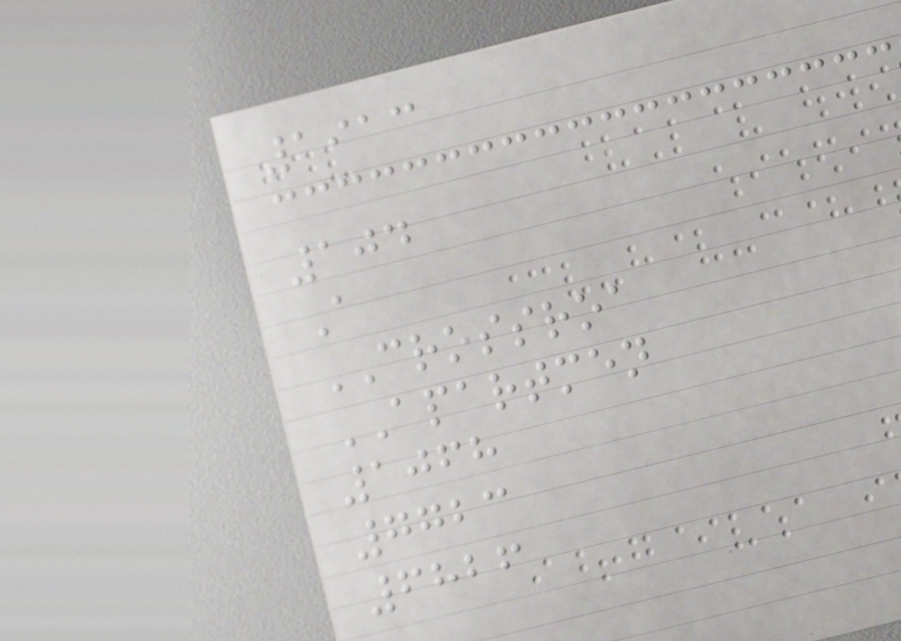1913
104
A
CROSSROA
APARTMEN
1068
7723
6826
